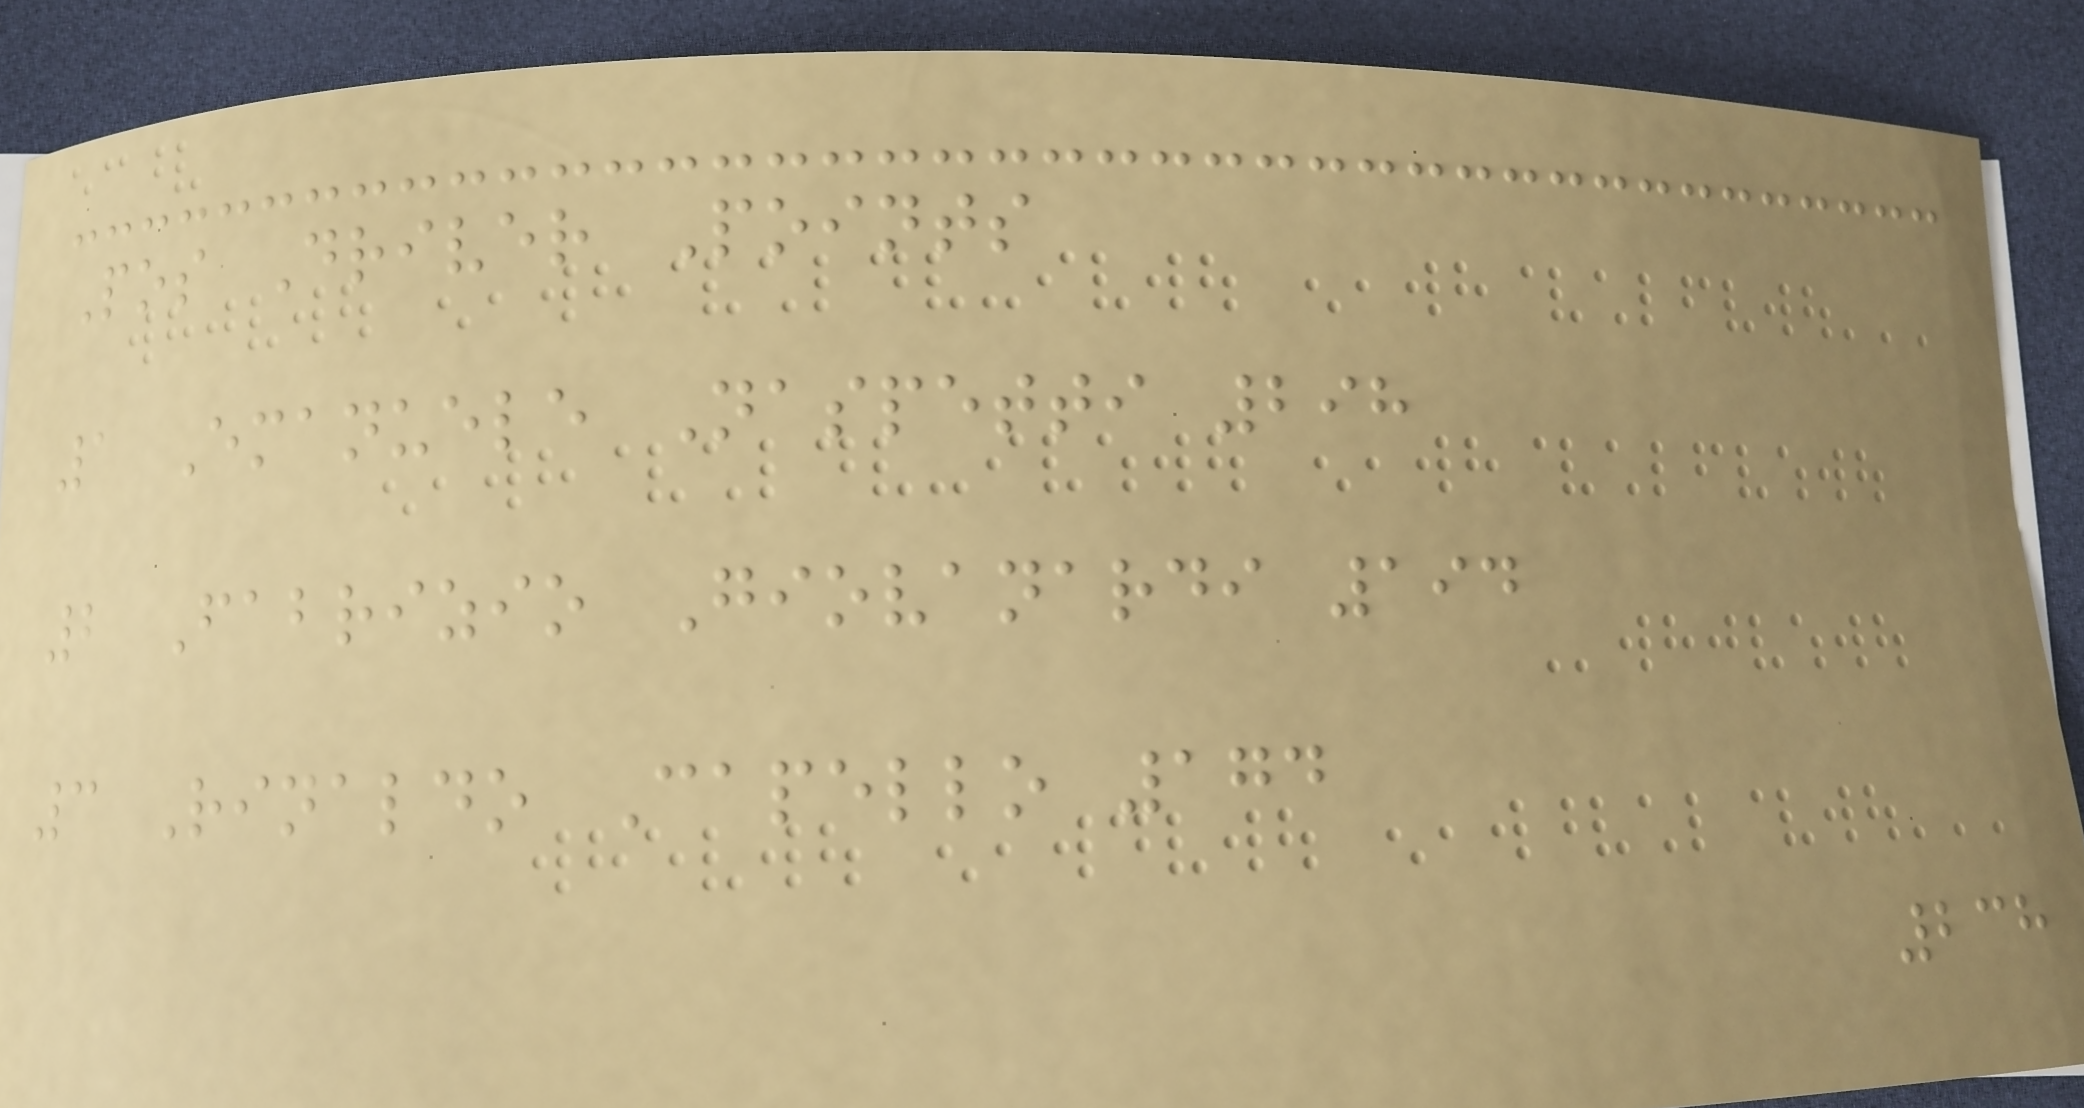Pos Driver Points
1 Emanuele Naspetti 298
2 Fabrizio Giovanardi 194
3 Rinaldo Capello 174
238
